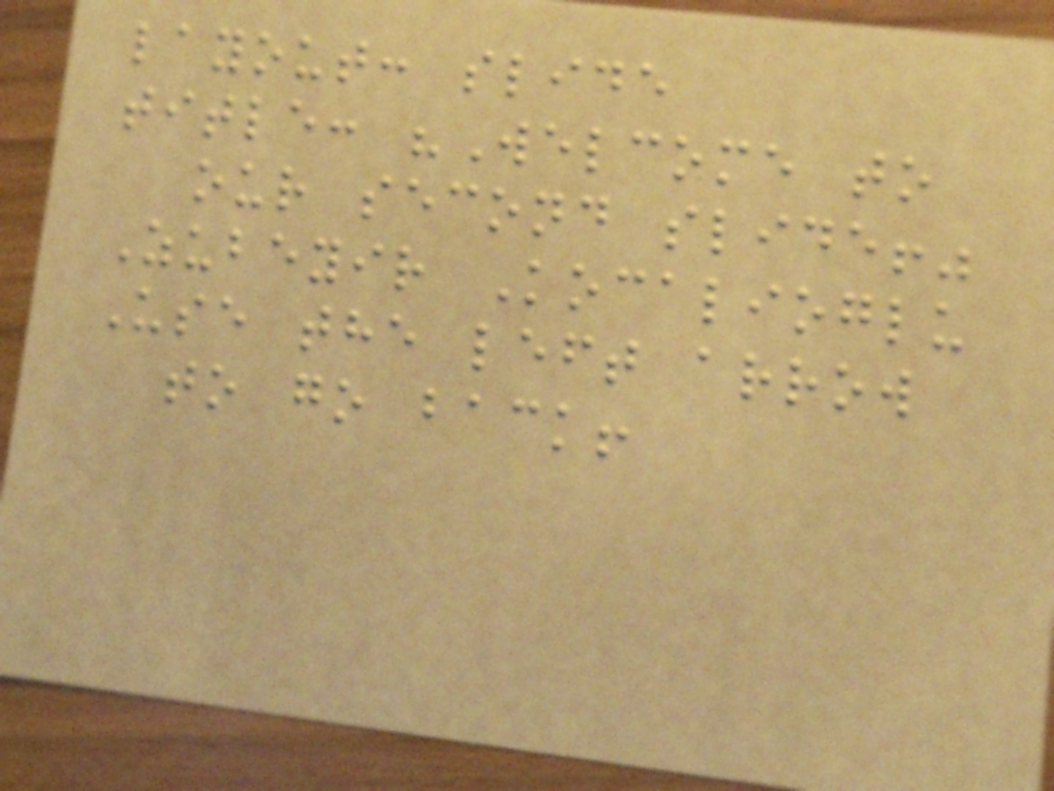layout: slide
title: "Welcome to
our second slide!"
Zubeyir Kocalioglu
Use the left arrow
to go back!
